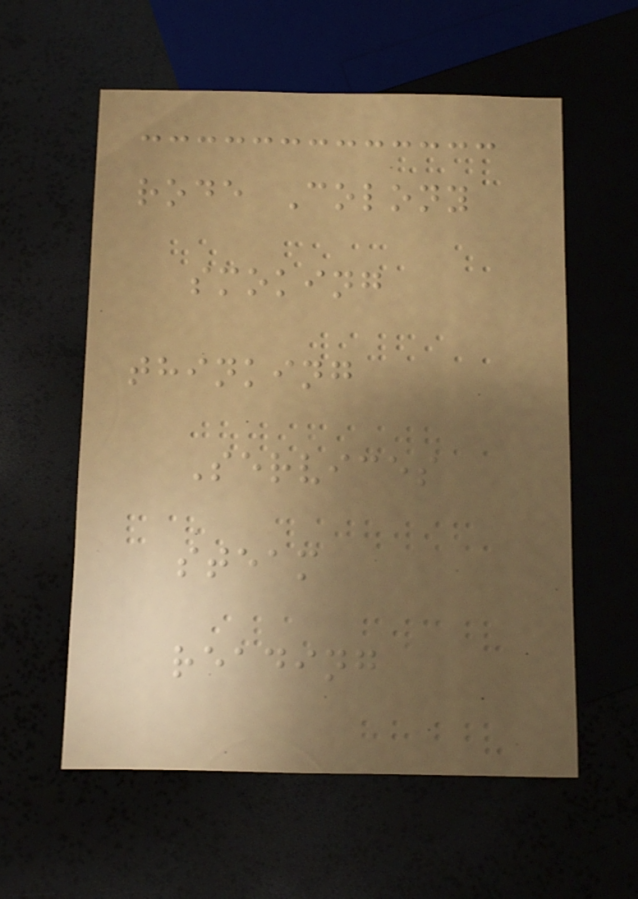rode Colony
smoking
thinking
Services
steam
reading
